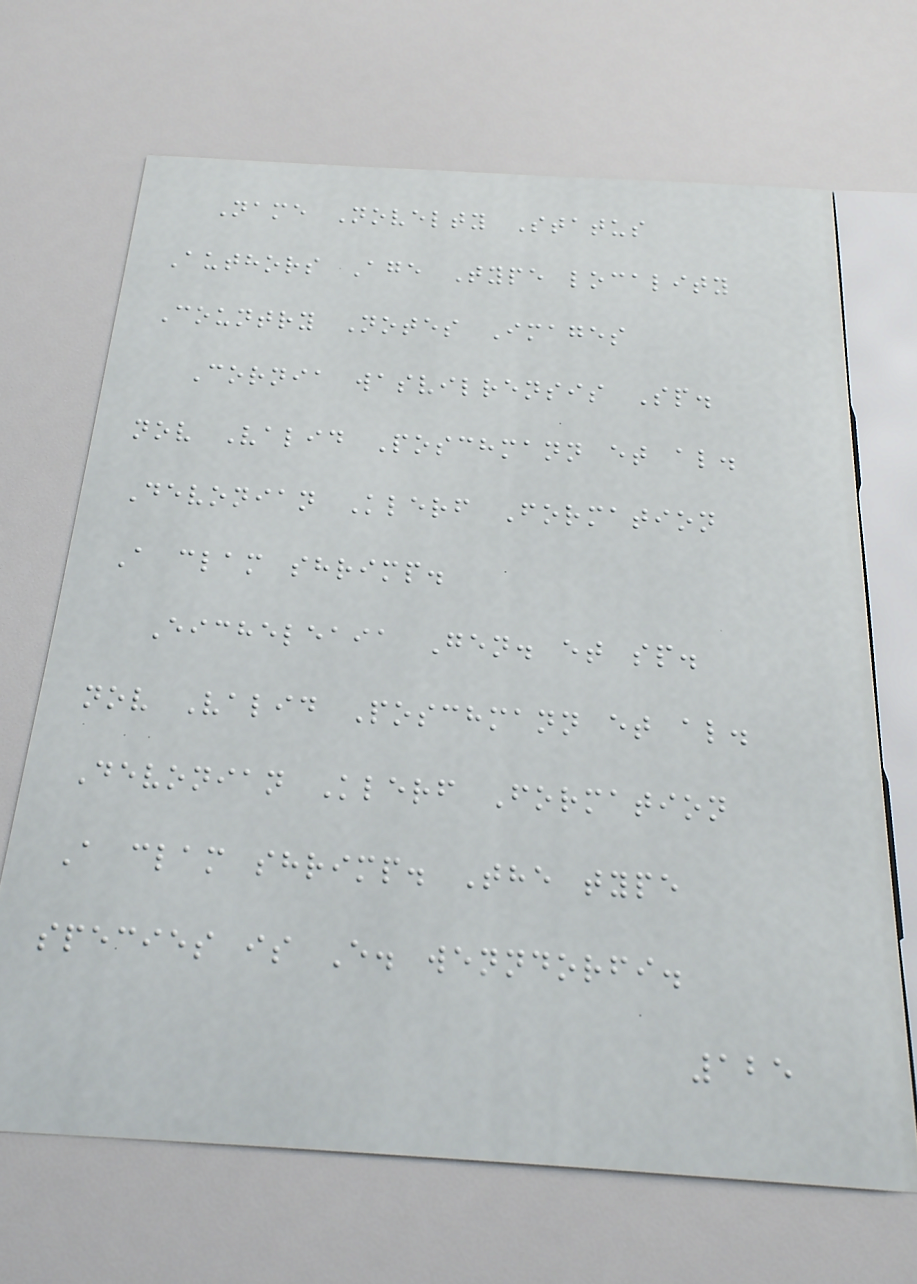Name Novelty Status
Authors Age Type locality
Country Notes Images
Cornia wasvilrensis Sp.
nov Valid Poschmann et al.
Devonian Klerf Formation
A clam shrimp.
Eicheleaia Gen. et sp.
nov Valid Poschmann et al.
Devonian Klerf Formation
A clam shrimp. The type
species is E. wenndorfi.
125
